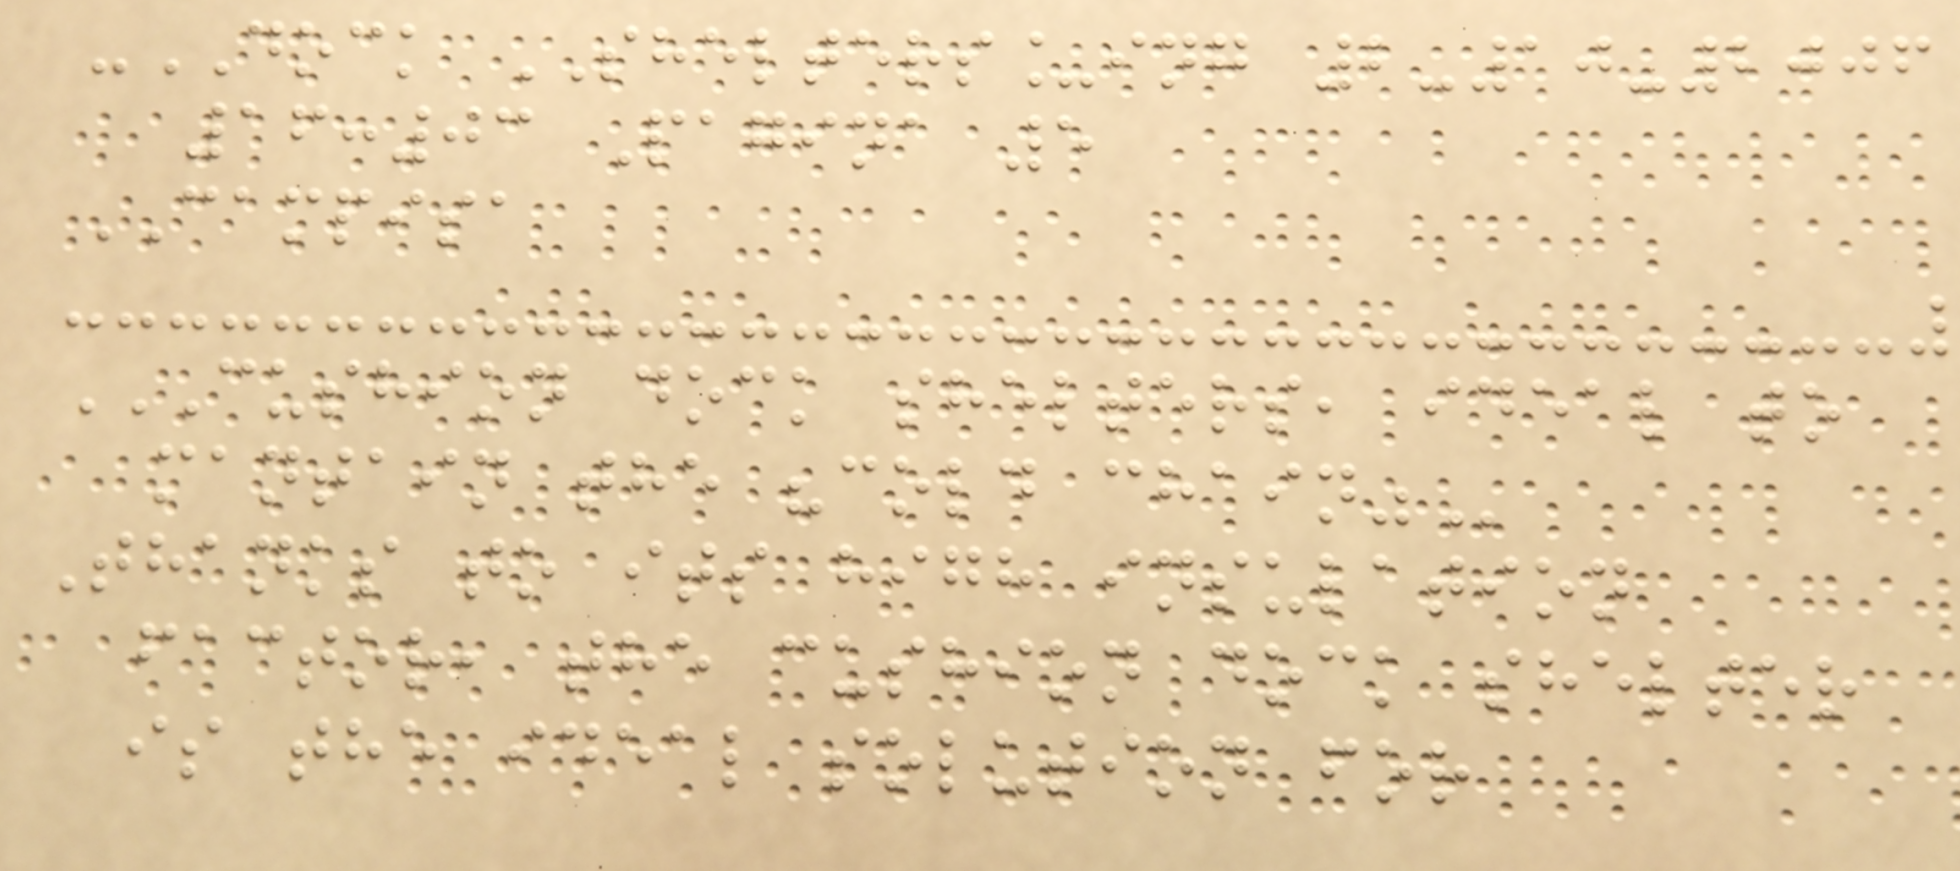-DOCK SHELTERS_ing 2-10-2006
16:03 Pagina 5
CAMPISA
CUSHION DOCK SHELTERS, IDEAL TO
MANTAIN THE "COLD CHAIN"
Thanks to its high insulation
factor, the cushion dock shelter
is the ideal solution for
